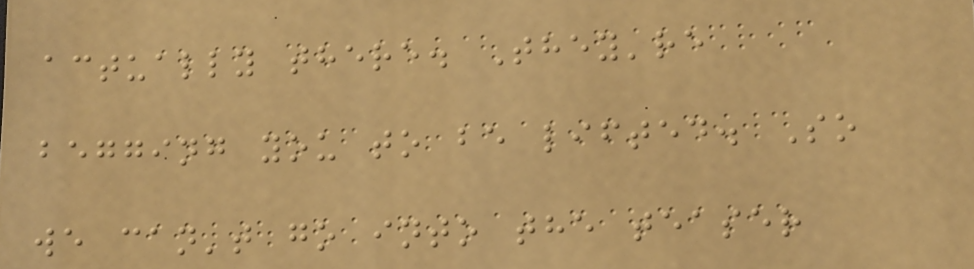actually there. They're
begging you to be lifted. So
we can't go into the teaser
